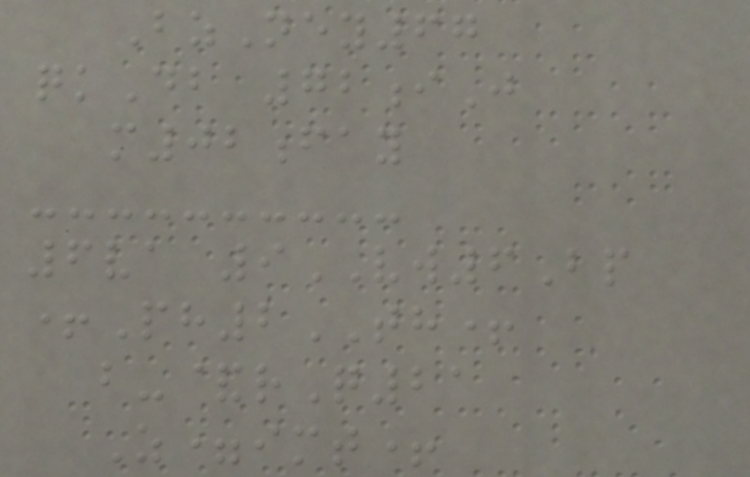BzNey67
qkDb 72iJ
m02fay
6va 9VW6Bp
+Ph2TH+
b-&rQ21
Z=imt+
